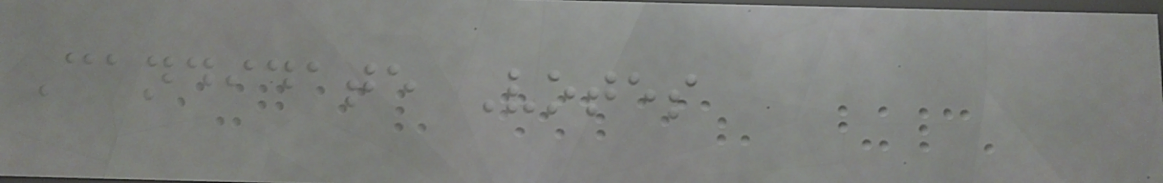Candidate Votes
